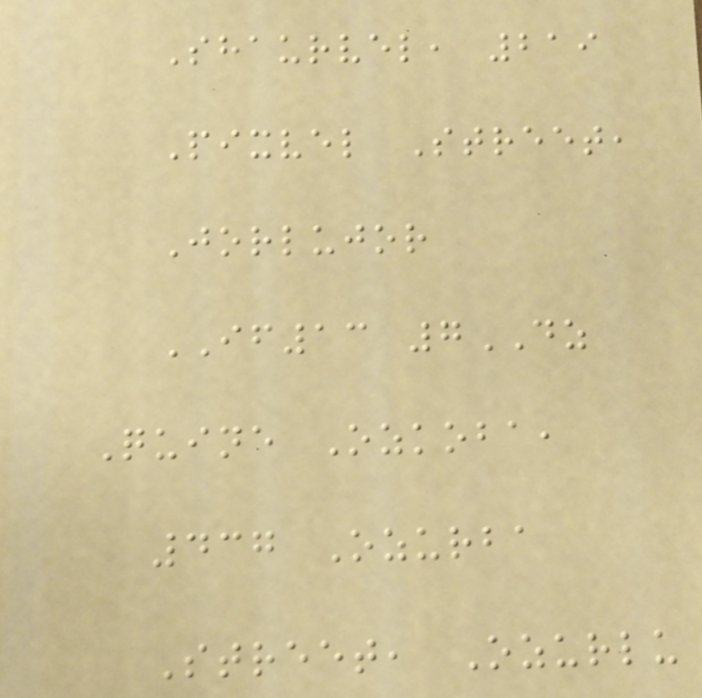Shaurvel, 219
Pixvel Street,
Jorlujor
IF13 7DZ
Quine Ozkoba,
437 Ozurba
Street, Ozurlu
